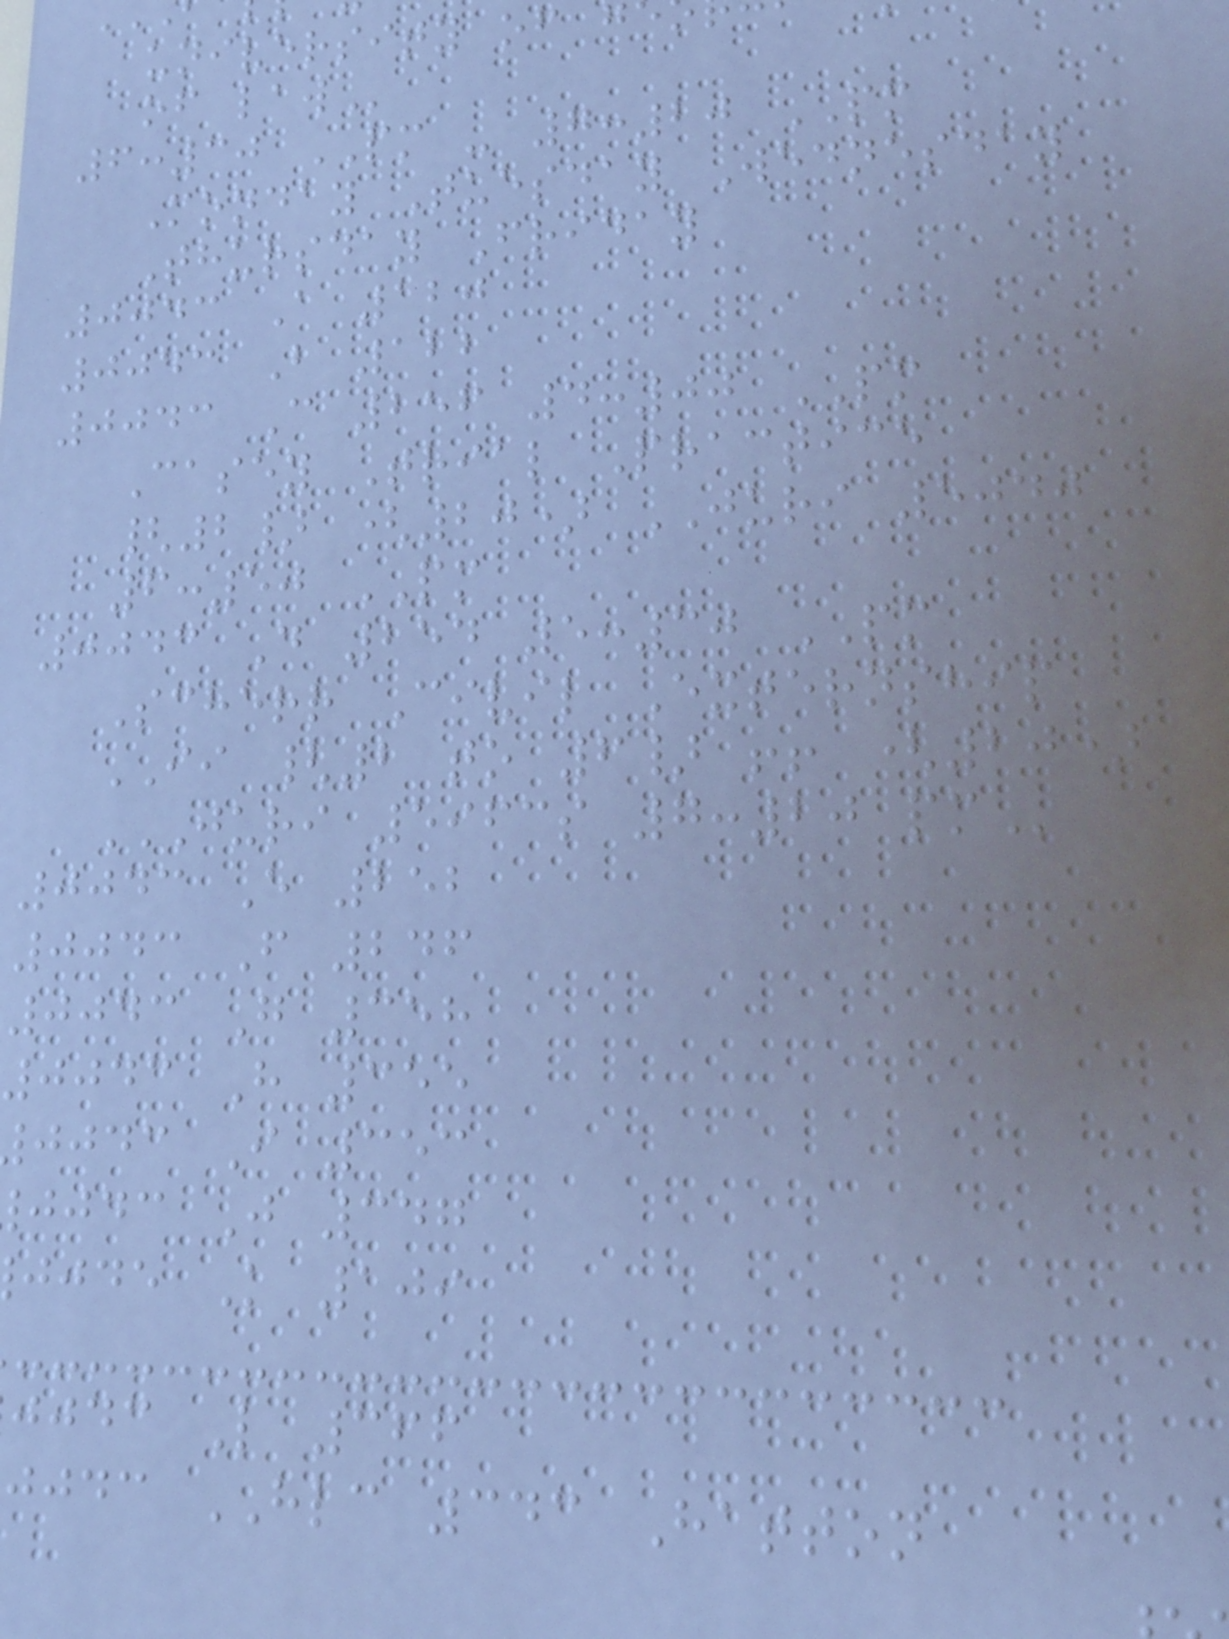university of
6:30 PM - 7:20 PM
Monday Tuesday Wednesday
Thursday Friday
0043 A 120
0043 B 122
0043 C 256 4:00 PM
Casey Trial Practice
{2} (20) JURI 5040
6:50 PM
0043 D 254 5:30 PM
Scherr Civil Externship
II {2 to 6} !! (20)
JURI 5963S 7:20 PM
0043 E 252
0043 F 246
0043 G 358
0043 H 355
jjdc I 353
jjdc J 347
jjde K 109
jjdc L 366
jjdc HLC 343 Hatton
